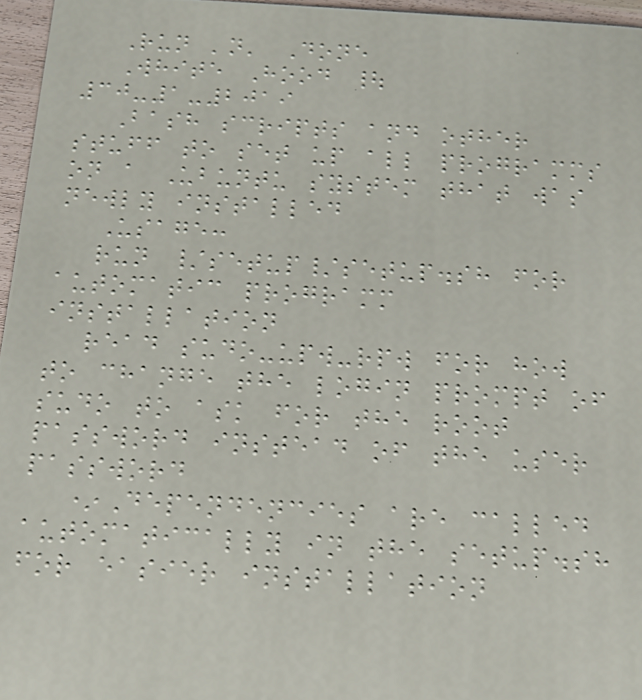Run 'n' Done
White Hood |
30-1-2019
Bash scripts and other
stuff to set up all programms
on a Ubuntu system that was
newly installed
Usage:
run /setup/setup.sh for
automatic programm
installation
read sudo-upw-rpw for how
to change the login prompt of
sudo to ask for the root
password instead of the user
password
*Dependencies are called
automatically in the setup.sh
for easier installation
